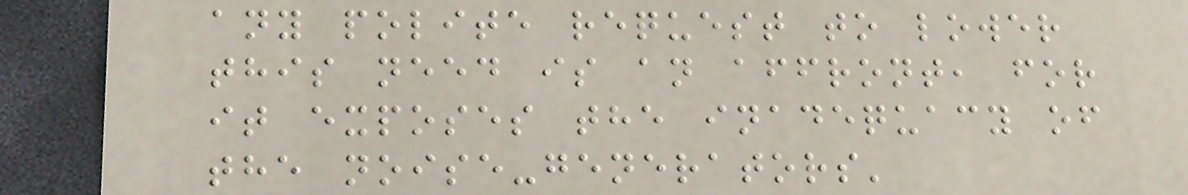any polite request to lower
this need is an affront, for
it exposes the inadequacy of
the noise-generators'
